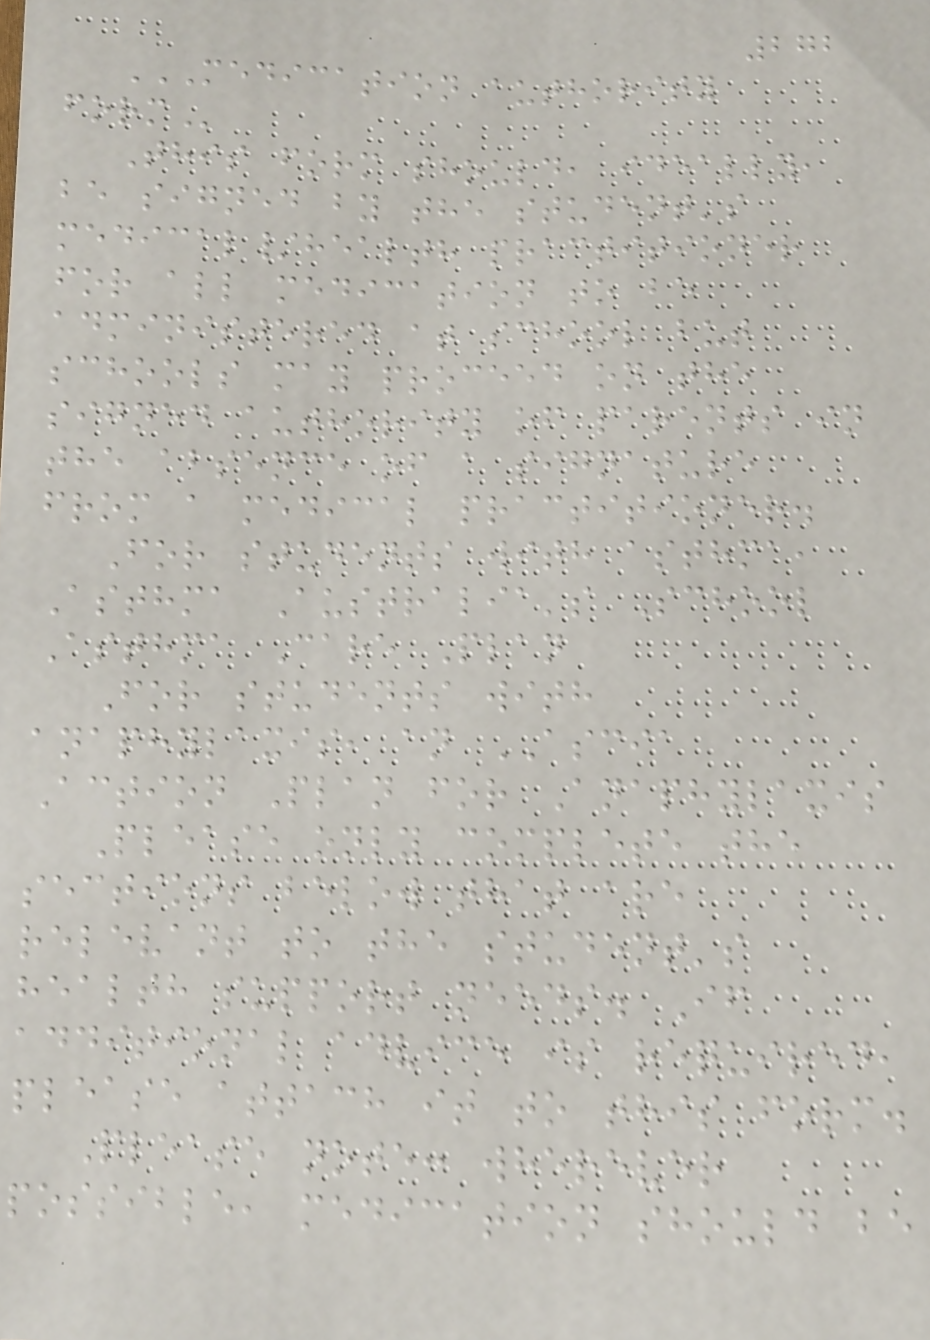272
MEDICATION AUTHORITY
FORM
This form should, ideally,
be signed by the student's
medical/health practitioner
for all medication to be
administered at school but
schools may proceed on the
signed authority of parents in
the absence of a signature
from a medical practitioner.
For students with asthma,
Asthma Australia's School
Asthma Care Plan
For students with
anaphylaxis, an ASCIA
Action Plan for Anaphylaxis
Please only complete the
sections below that are
relevant to the student's
health support needs. If
additional advice is required,
please attach it to this form.
Please note: wherever
possible, medication should be
